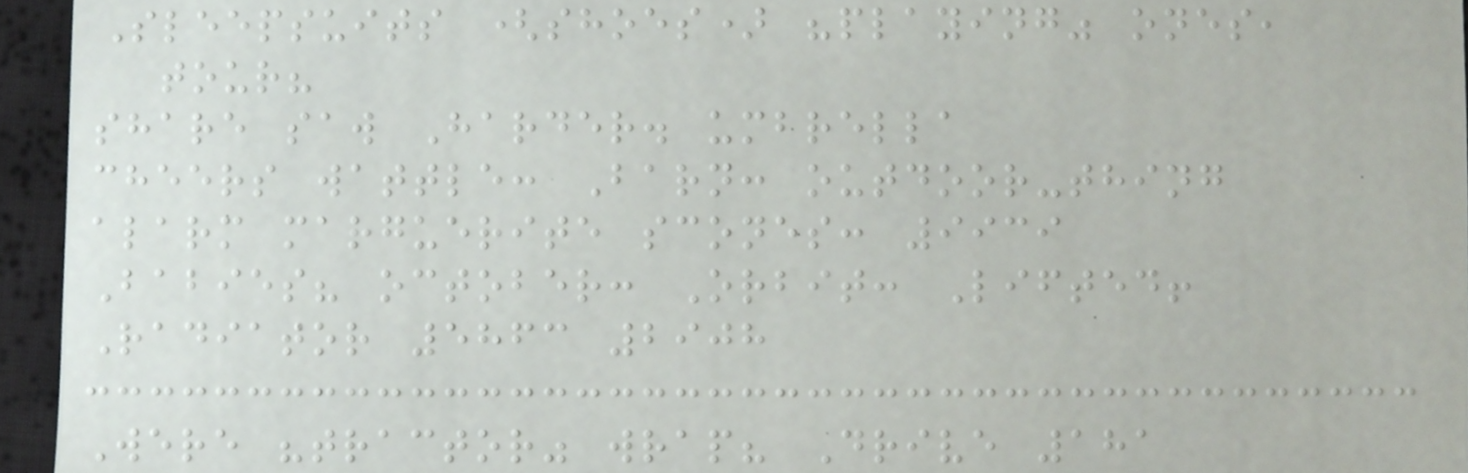Sleepsuits (shoes) "playing" ones,
tour?
share saw Harder. umbrella
cheers wattle: Barn: outdoor-thing
alarm marguerite scones: 9939
Babies? october: Orbit: Lifted!
Radiator 5863 2908
Were "tractor" wrap? Drive 181
